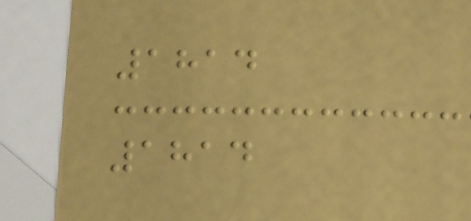1814
1814
